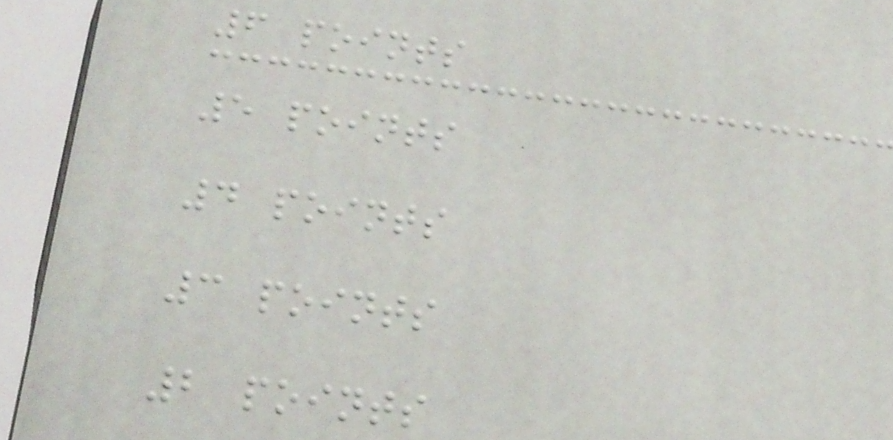6 points
5 points
4 points
3 points
2 points
